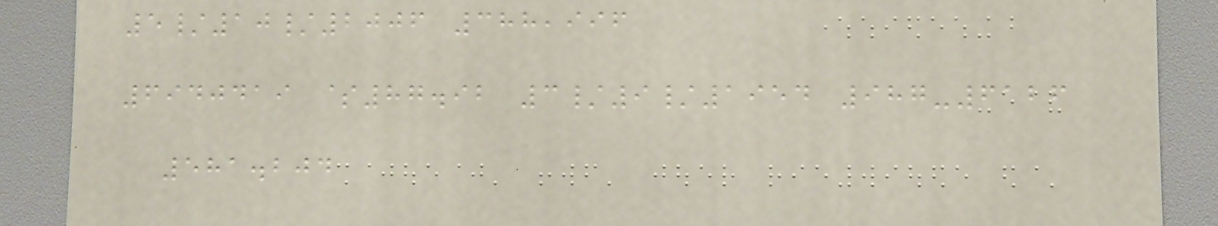5/10/2006 388,996
6940419 $87.92 3/9/1954 987-6126
581.204
